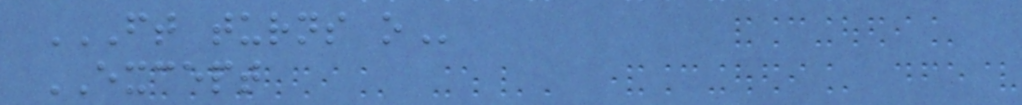FT TURNS O
EXCEPT
